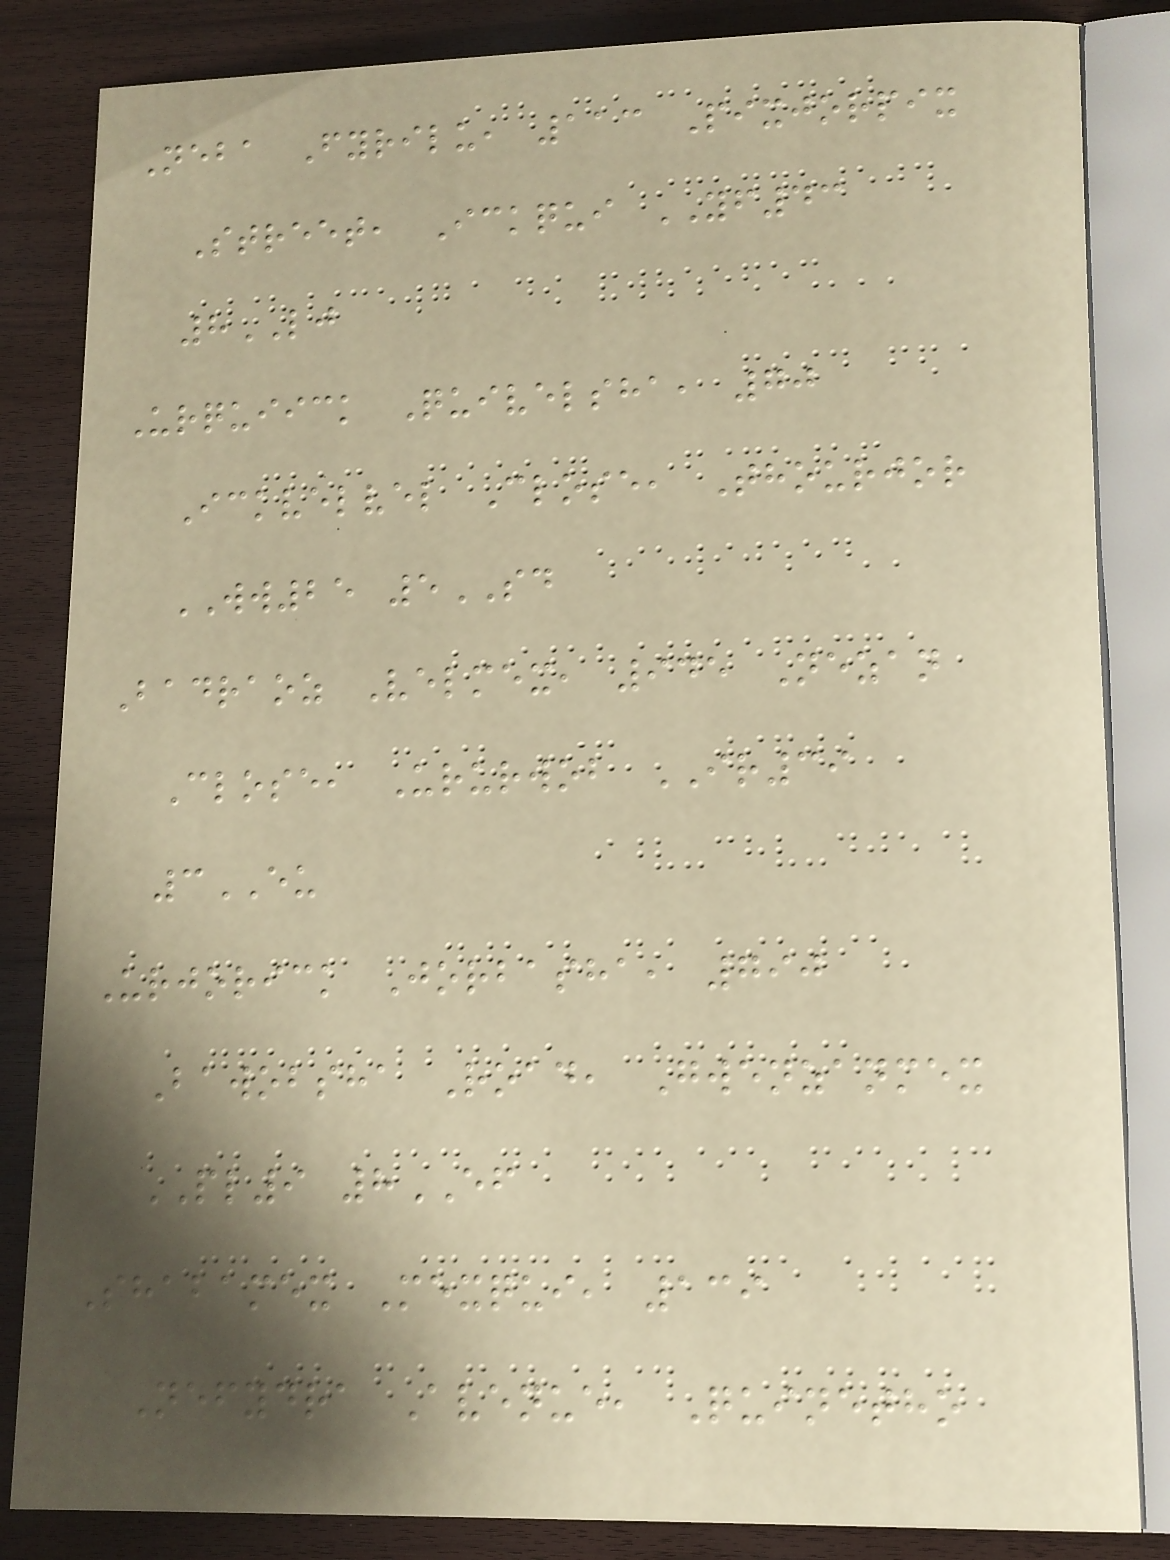Neba Fyrilu, 113 Pixjorpix
Street, Ickqui YF43
8LJ
Urquiick Quivelsha, 70
Ickvelvel Close, Thourjor
WW25 5SD
Badraoz Velmex, 945 Nezan
Close, Ururwob IR39
3EU
Urjorick Jorbasha, 790
Bawobsha Road, Gwenzanmex
PL9 8EF
Shabamex Mexqui, 139
Nefydra Avenue, Quinetho
